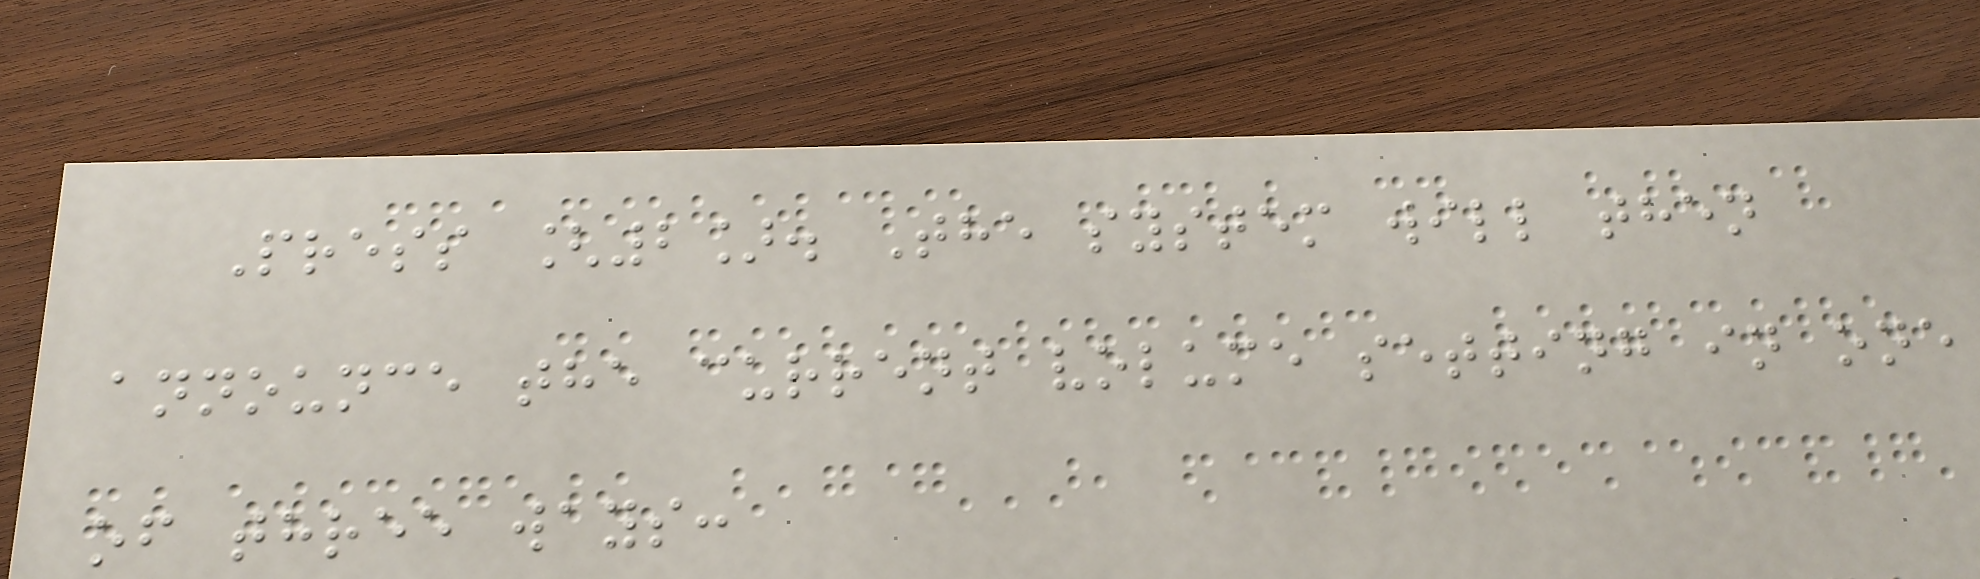Press [2]. The system will then
announce the current volume setting in one
of three ways:
